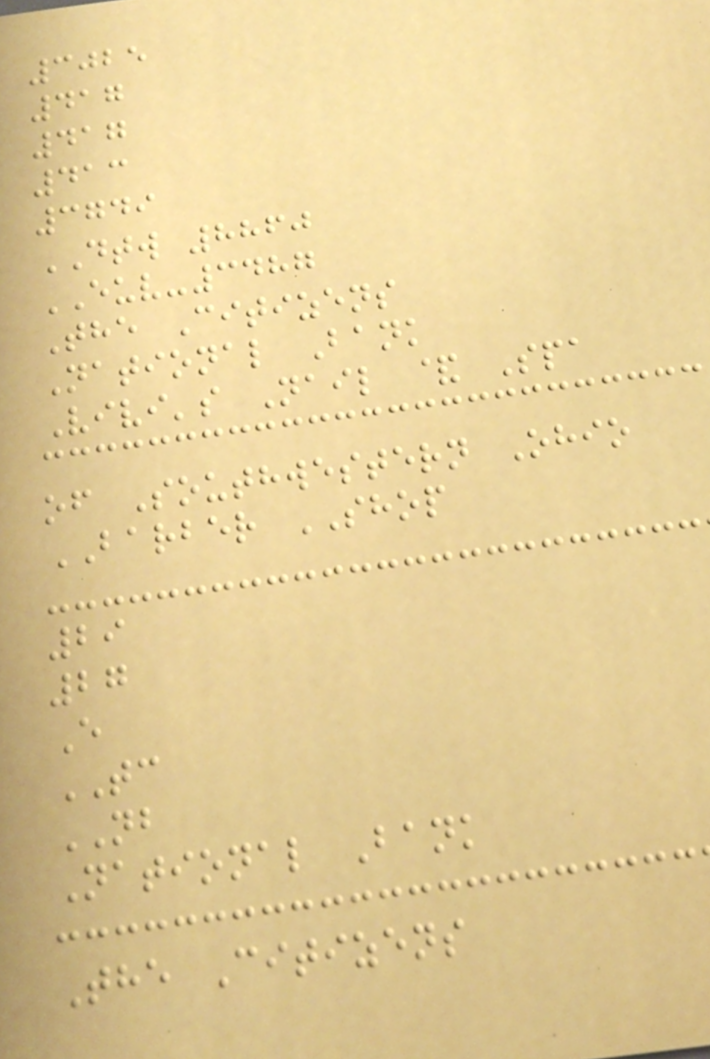3025
417
417
413
3749
DTW 8860
EUV-3487
The Citizens
National Bank
Vivi's Nail & Spa
of Southwestern Ohio
BARBER SHOP
29
27
E
TC
NB
National Bank
The Citizens
